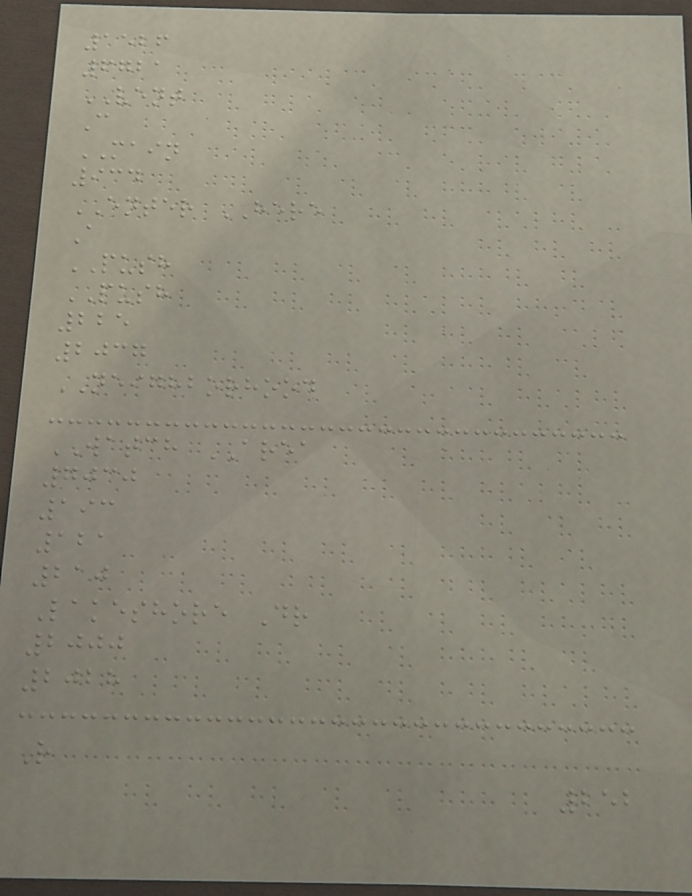1526
6721
VENT
C
MAIN
934
ENTER HERE
A
PUSH
PUSH
225
2037
NEIGHBORHOOD
WATCH AREA
7030
193
121
210
Lakeshore Dr
2000
2028
R
252
